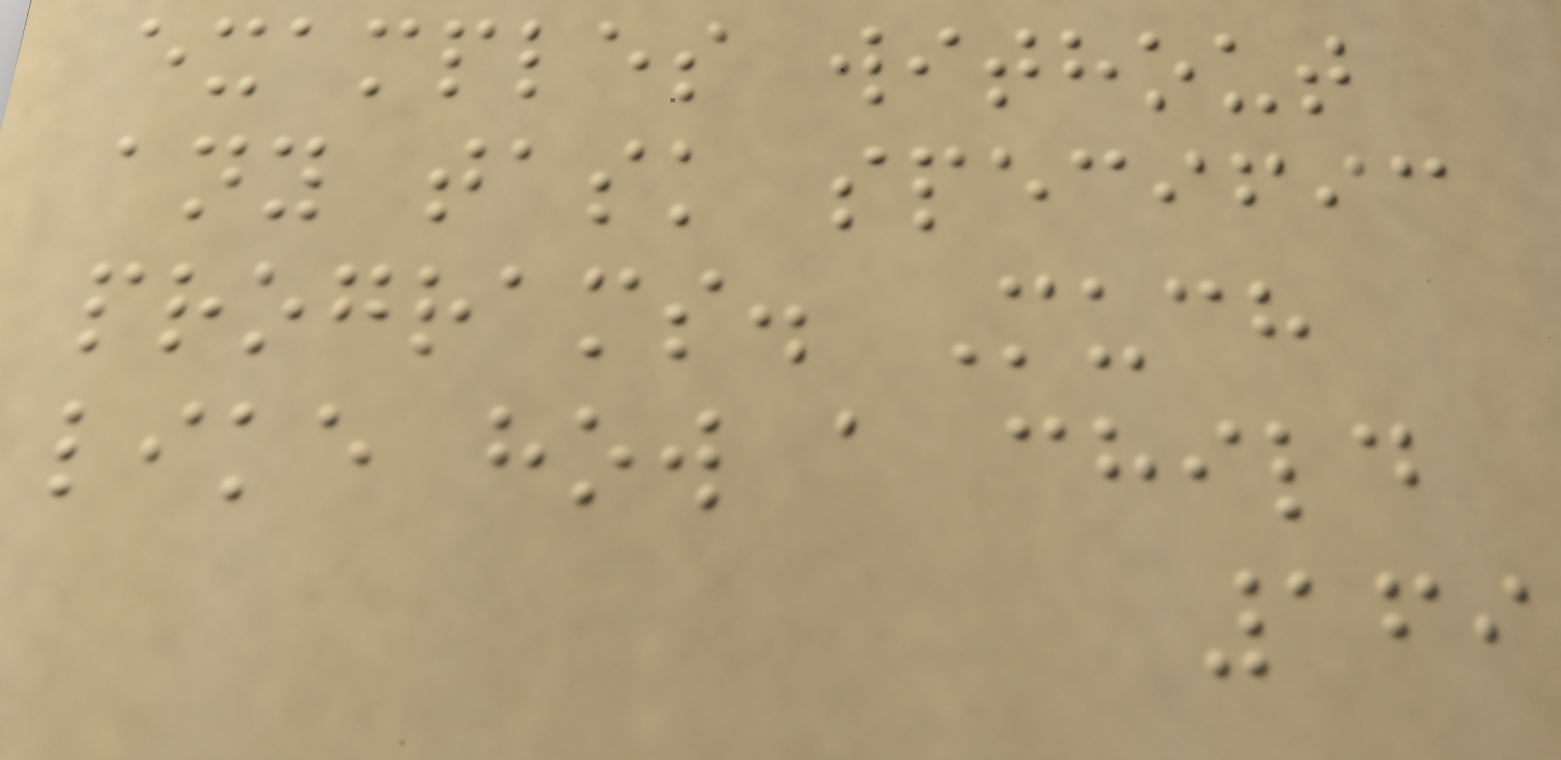examples without
any task specific
programs. Much
like how a child
169
